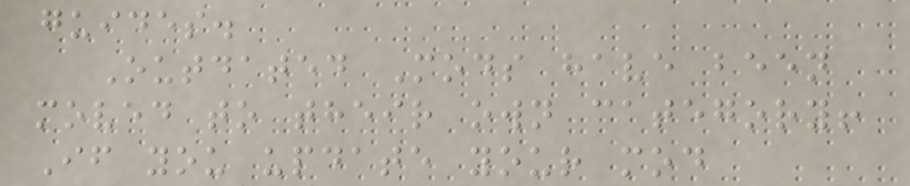guides.
Outdated Mods have been
moved to their own category!
If you update your mod
